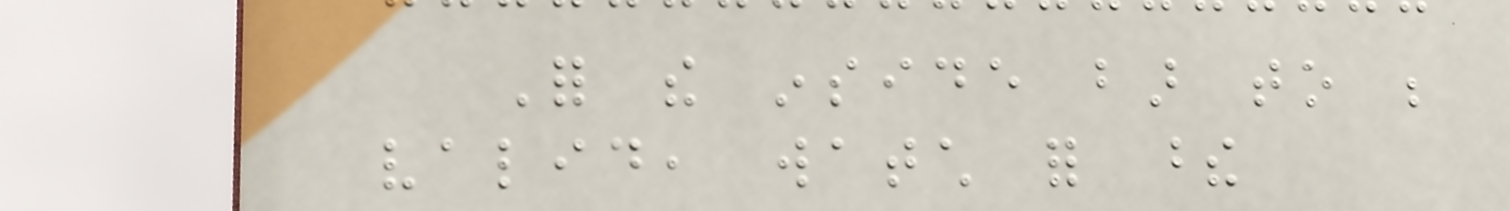For the inside bar to be
valid, watch for these
